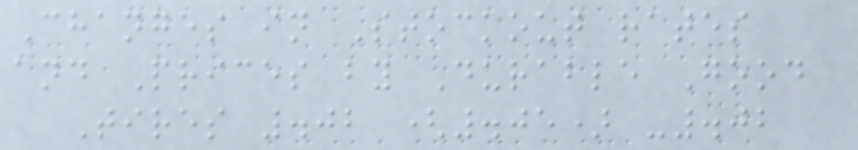Changes in Stockout rates
and Prices by Durable Good
Tires .02 (.05) -.02
